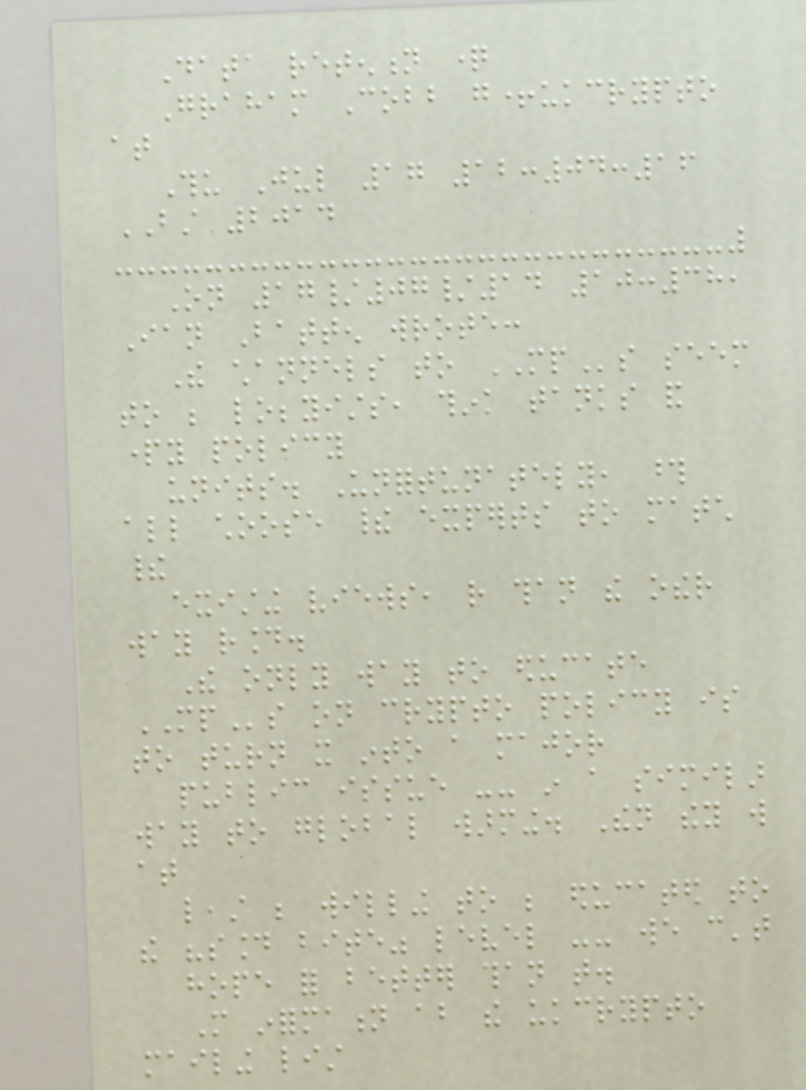Data retention question
Graham Cobb g+ukcrypto
at
Thu Jul 17 12:04:16
BST 2014
On 17/07/14 10:38,
Ian Batten wrote:
The channels to MPs seem
to be lobbyists, think tanks and
party policy
units. Unfortunately, those
all choose their experts to match
their
existing views, rather than the other
way round.
The only way to educate
MPs on crypto policy is
to turn it into a major
public issue -- in a similar
way to global warming. Then they will
at
least be willing to be educated to
the "sound bite" level -- we can't
hope for better than that.
More information about the ukcrypto
mailing list
